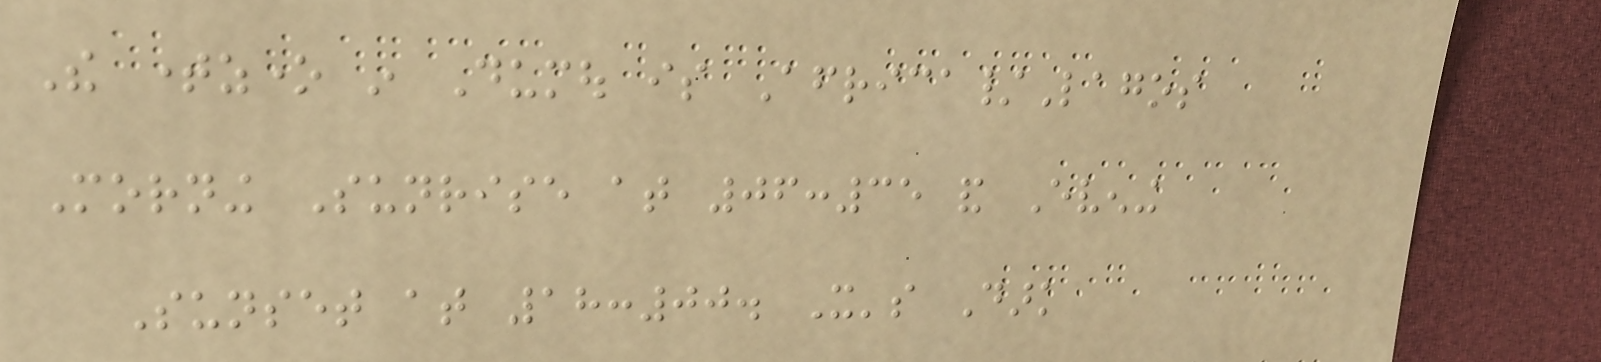The timezone in Dumou is Africa/Lagos
Morning Sunrise at 06:35 and Evening
Sunset at 18:00. It's Dark
